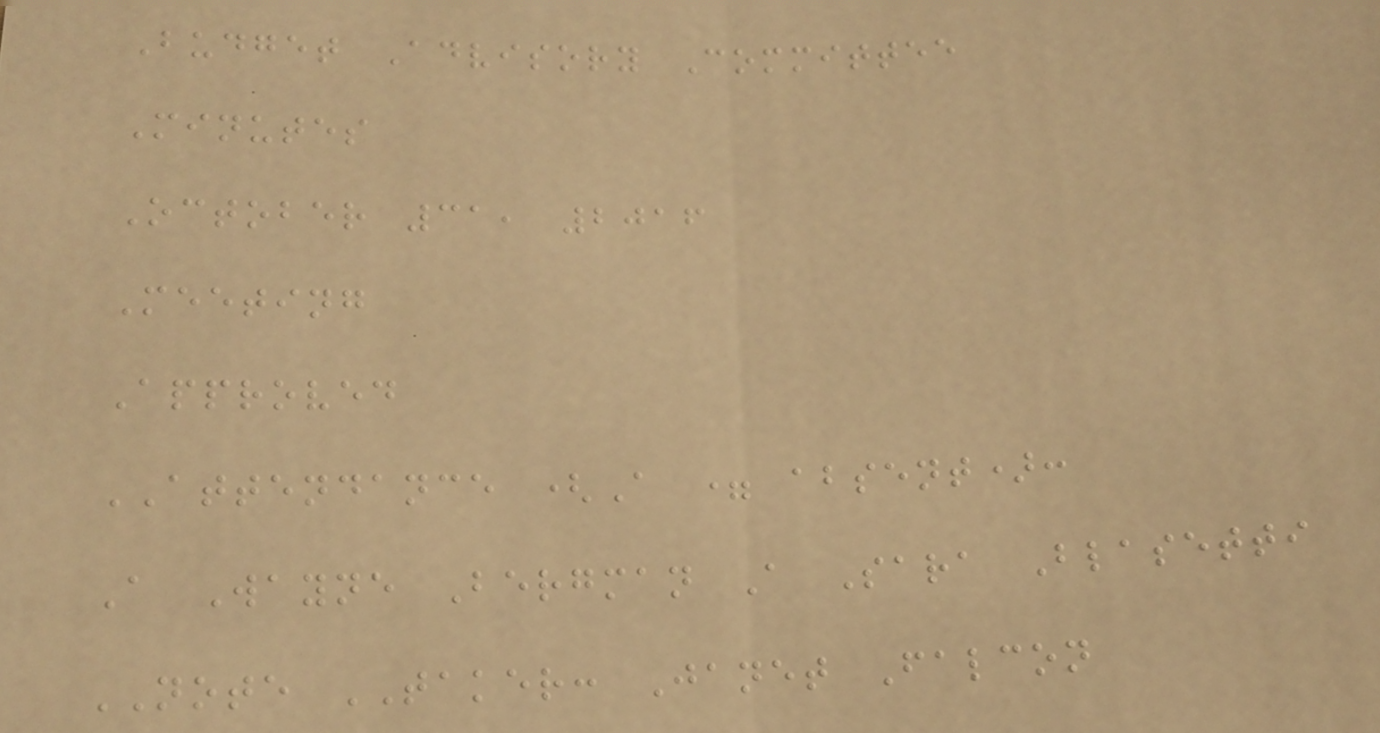Budget Advisory Committee
Minutes
October 31, 2016
Meeting
Approved
ATTENDANCE (A = absent):
A Wayne Bergman A Sara Blasetti
NOTE TAKER: Janet Falcon
